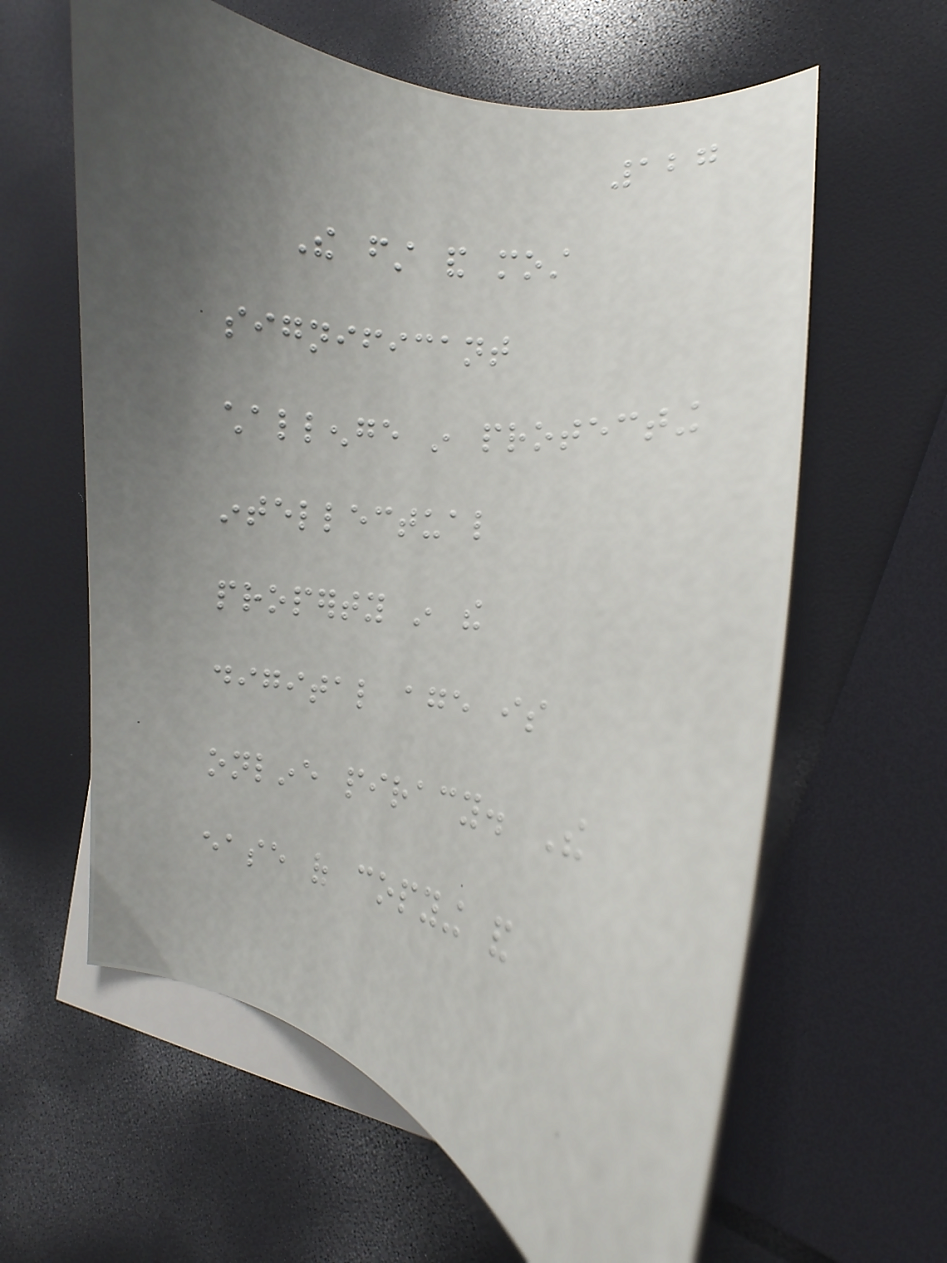127
The first and most
significant
challenge in protecting
intellectual
property in the
digital age is
online piracy. The
ease of copying and
